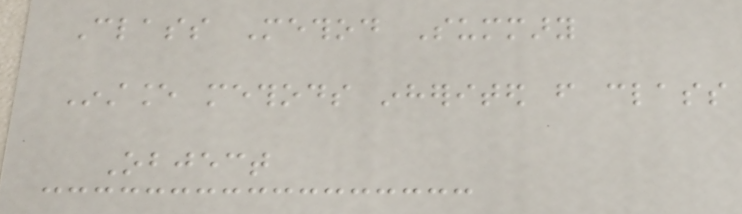Class Method Summary
Instance methods inherited from class
Object
